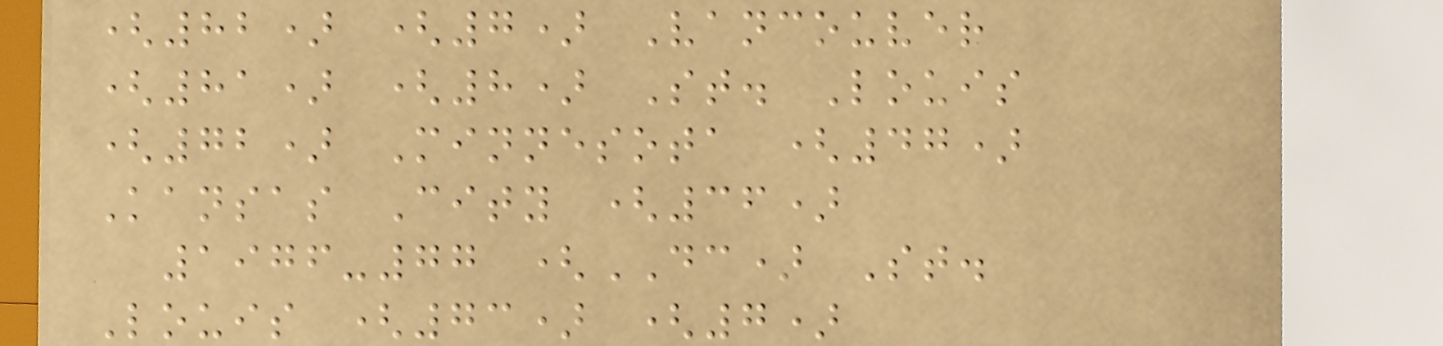(82) (7) Vancouver
(81) (8) St. Louis
(72) Minnesota (47)
Kansas City (36)
1976-77 (DC) St.
Louis (73) (7)
